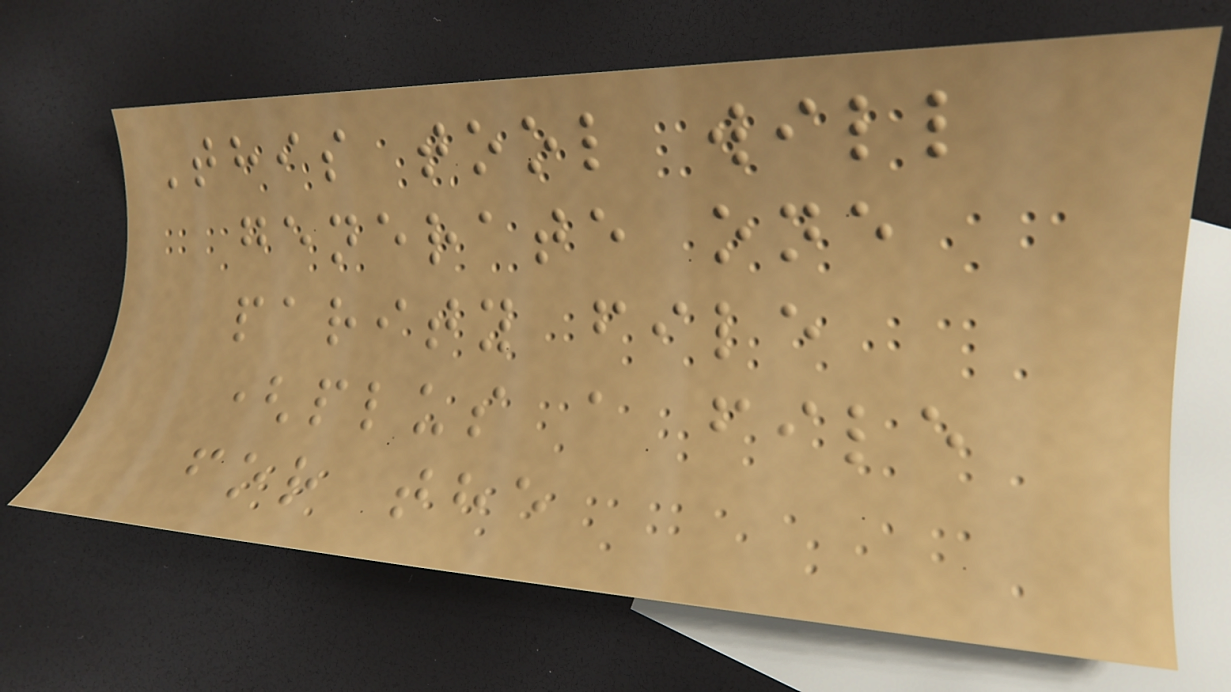This tool will
generate one
parity file
(plus a file
for the
